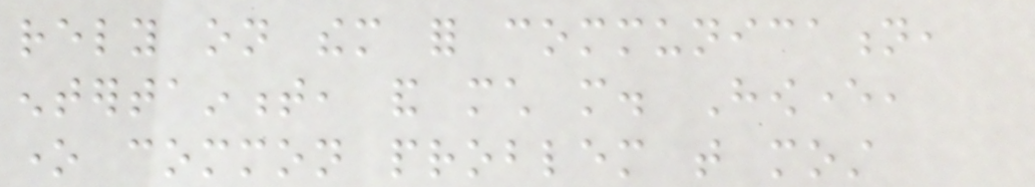rely on them for communication,
entertainment, and much more. However,
one common problem that most
